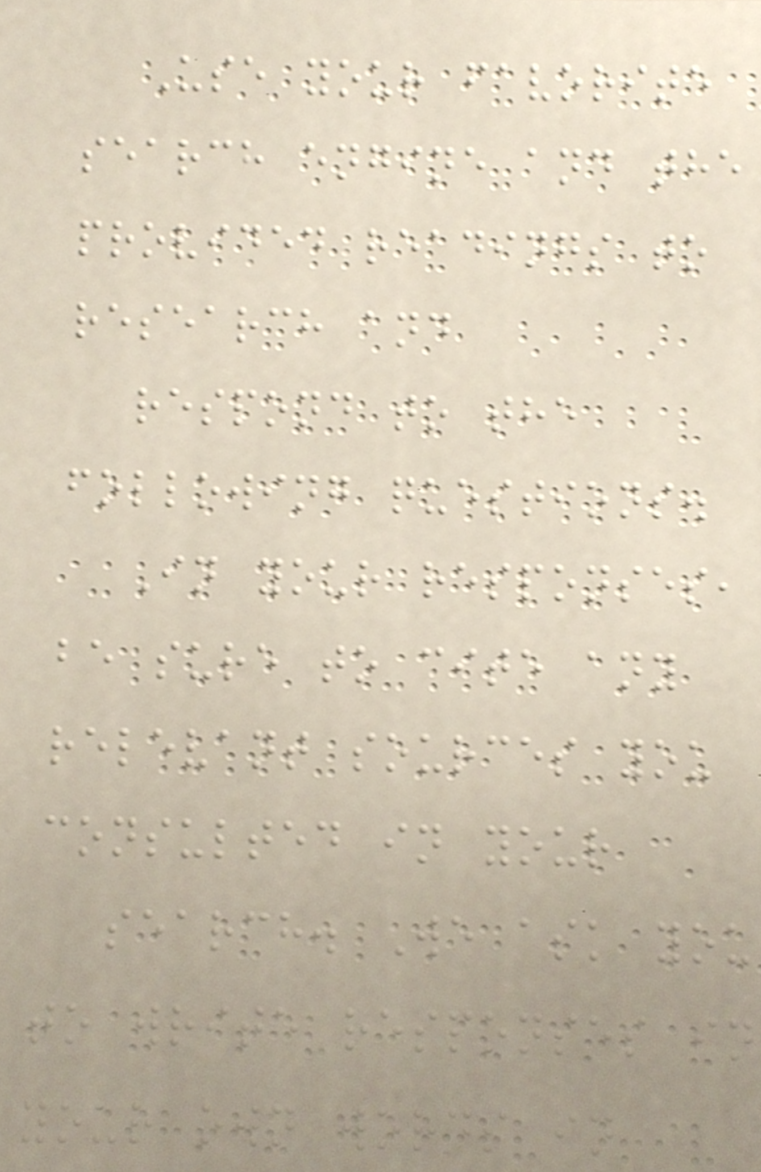Use your favorite
search engine and the
provided readings to
research and
respond to the
following questions.
In your responses,
be sure to cite any
relevant sources you
consulted in your
search. We ask you
to write responses in
your own words in
